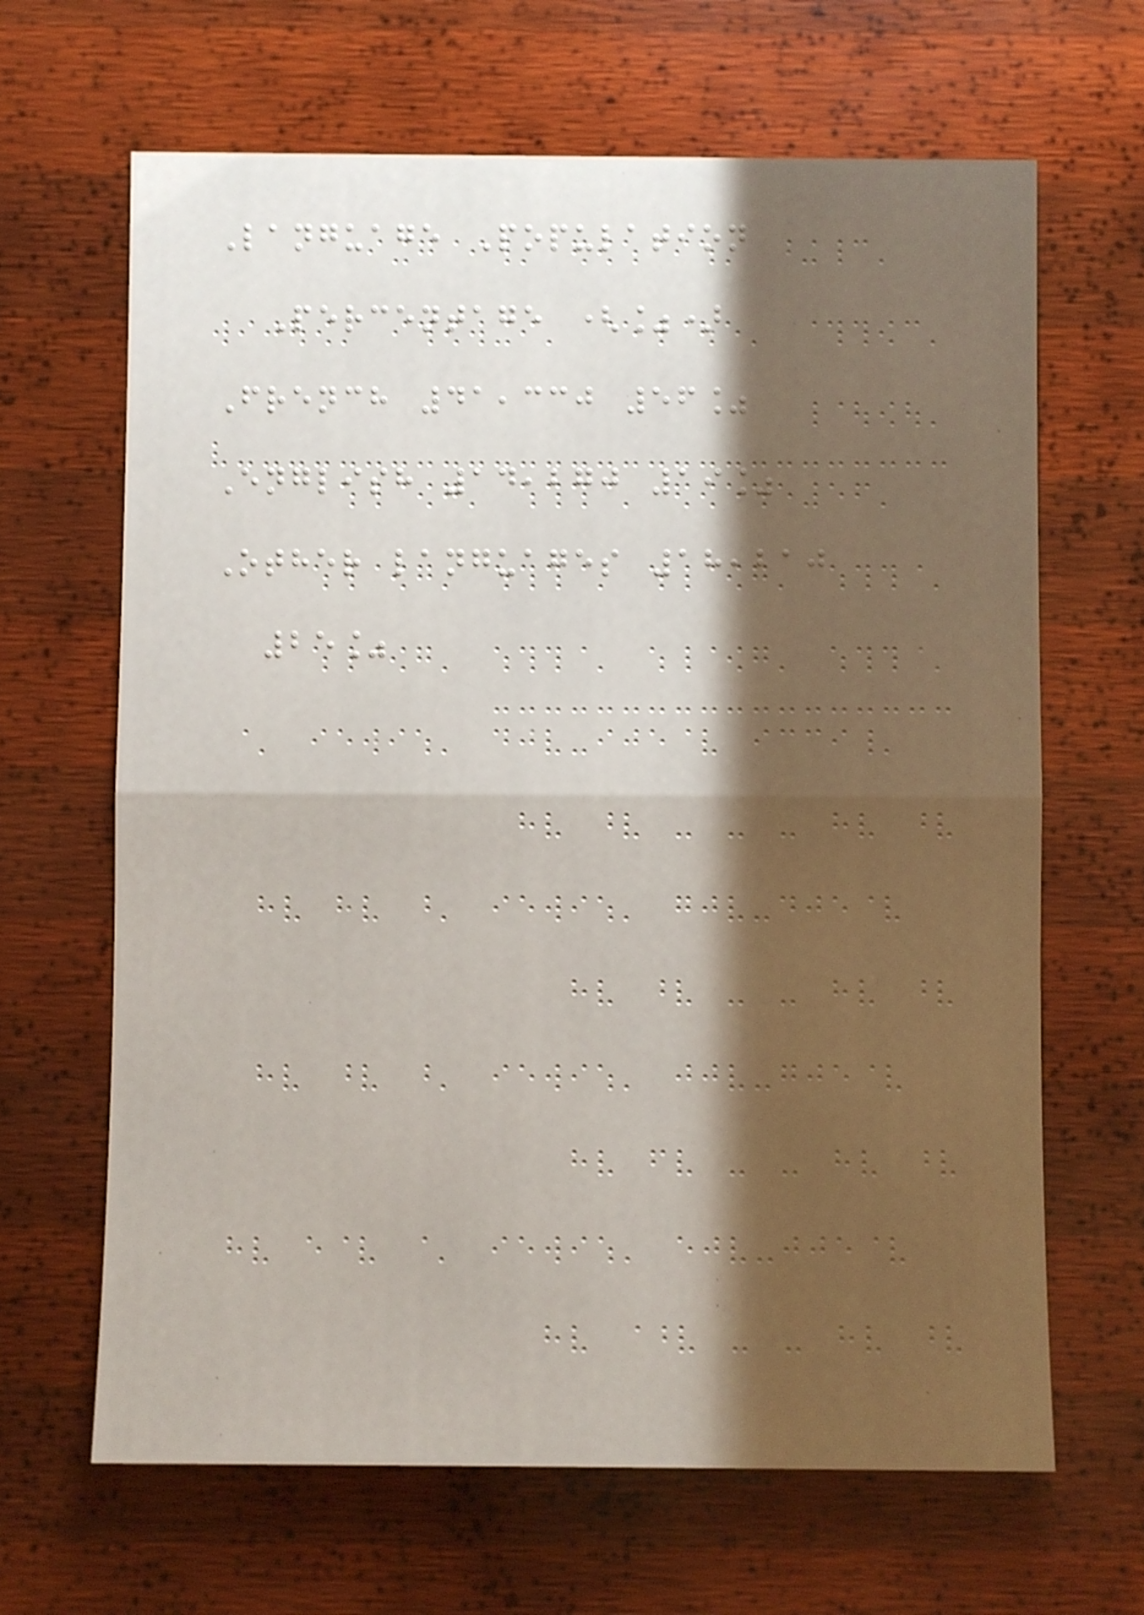Language Population
Percentage (%)
French 41,330 56%
English 14,270 19%
Other languages 18,210
25%
